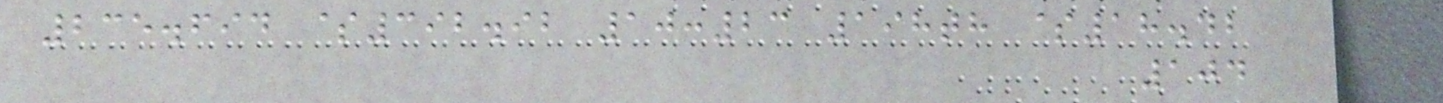235.694 $392.92 10:23 198th $18.42
104
